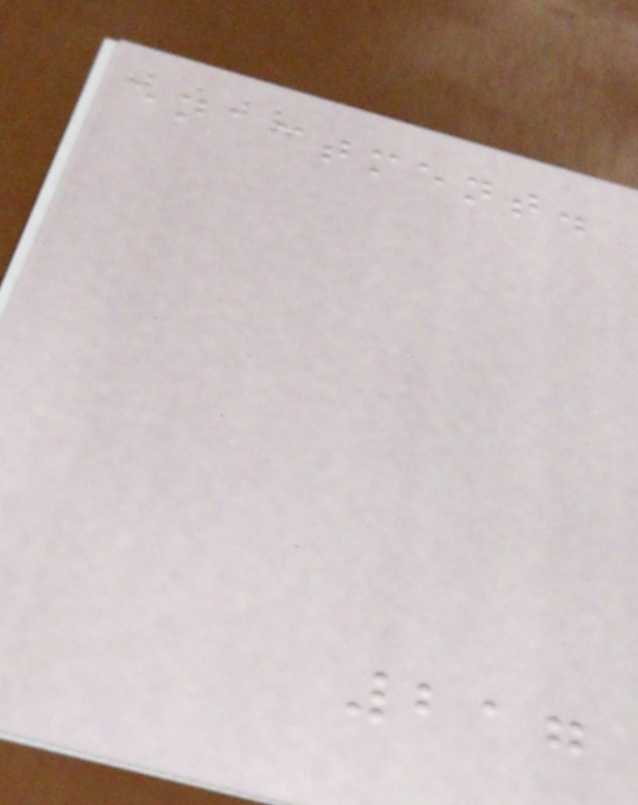enactment.
217
